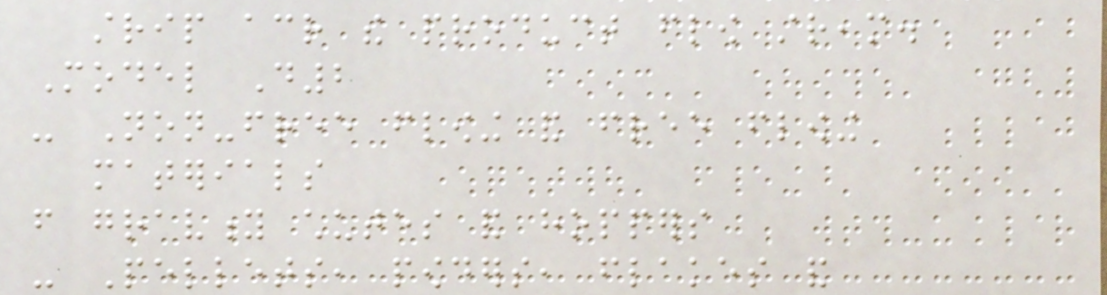strip across the product flow stream.
Model D2
- Non-free flowing and free flowing
materials
from gravity chutes and hoppers
- Pellets, powders, flakes and
